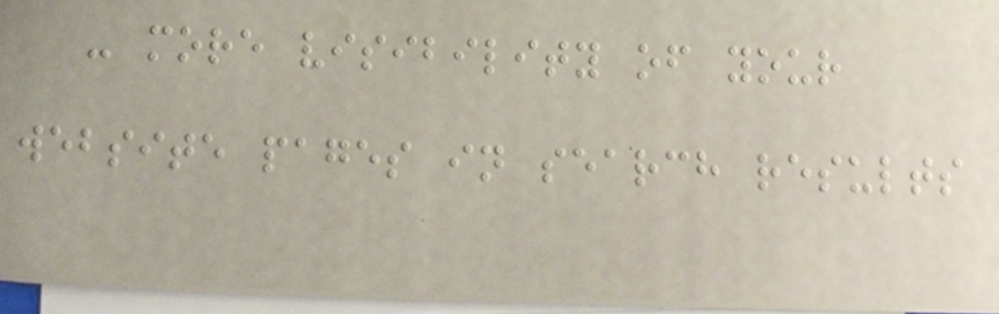- more visibility of your
website pages in search results
